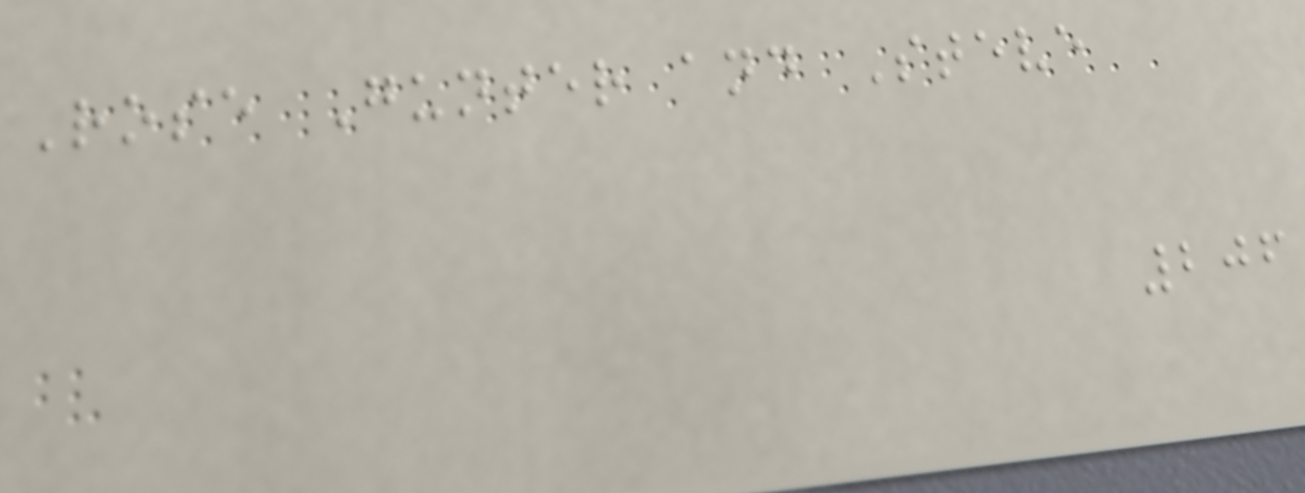Rose Gunter and Steve
206
